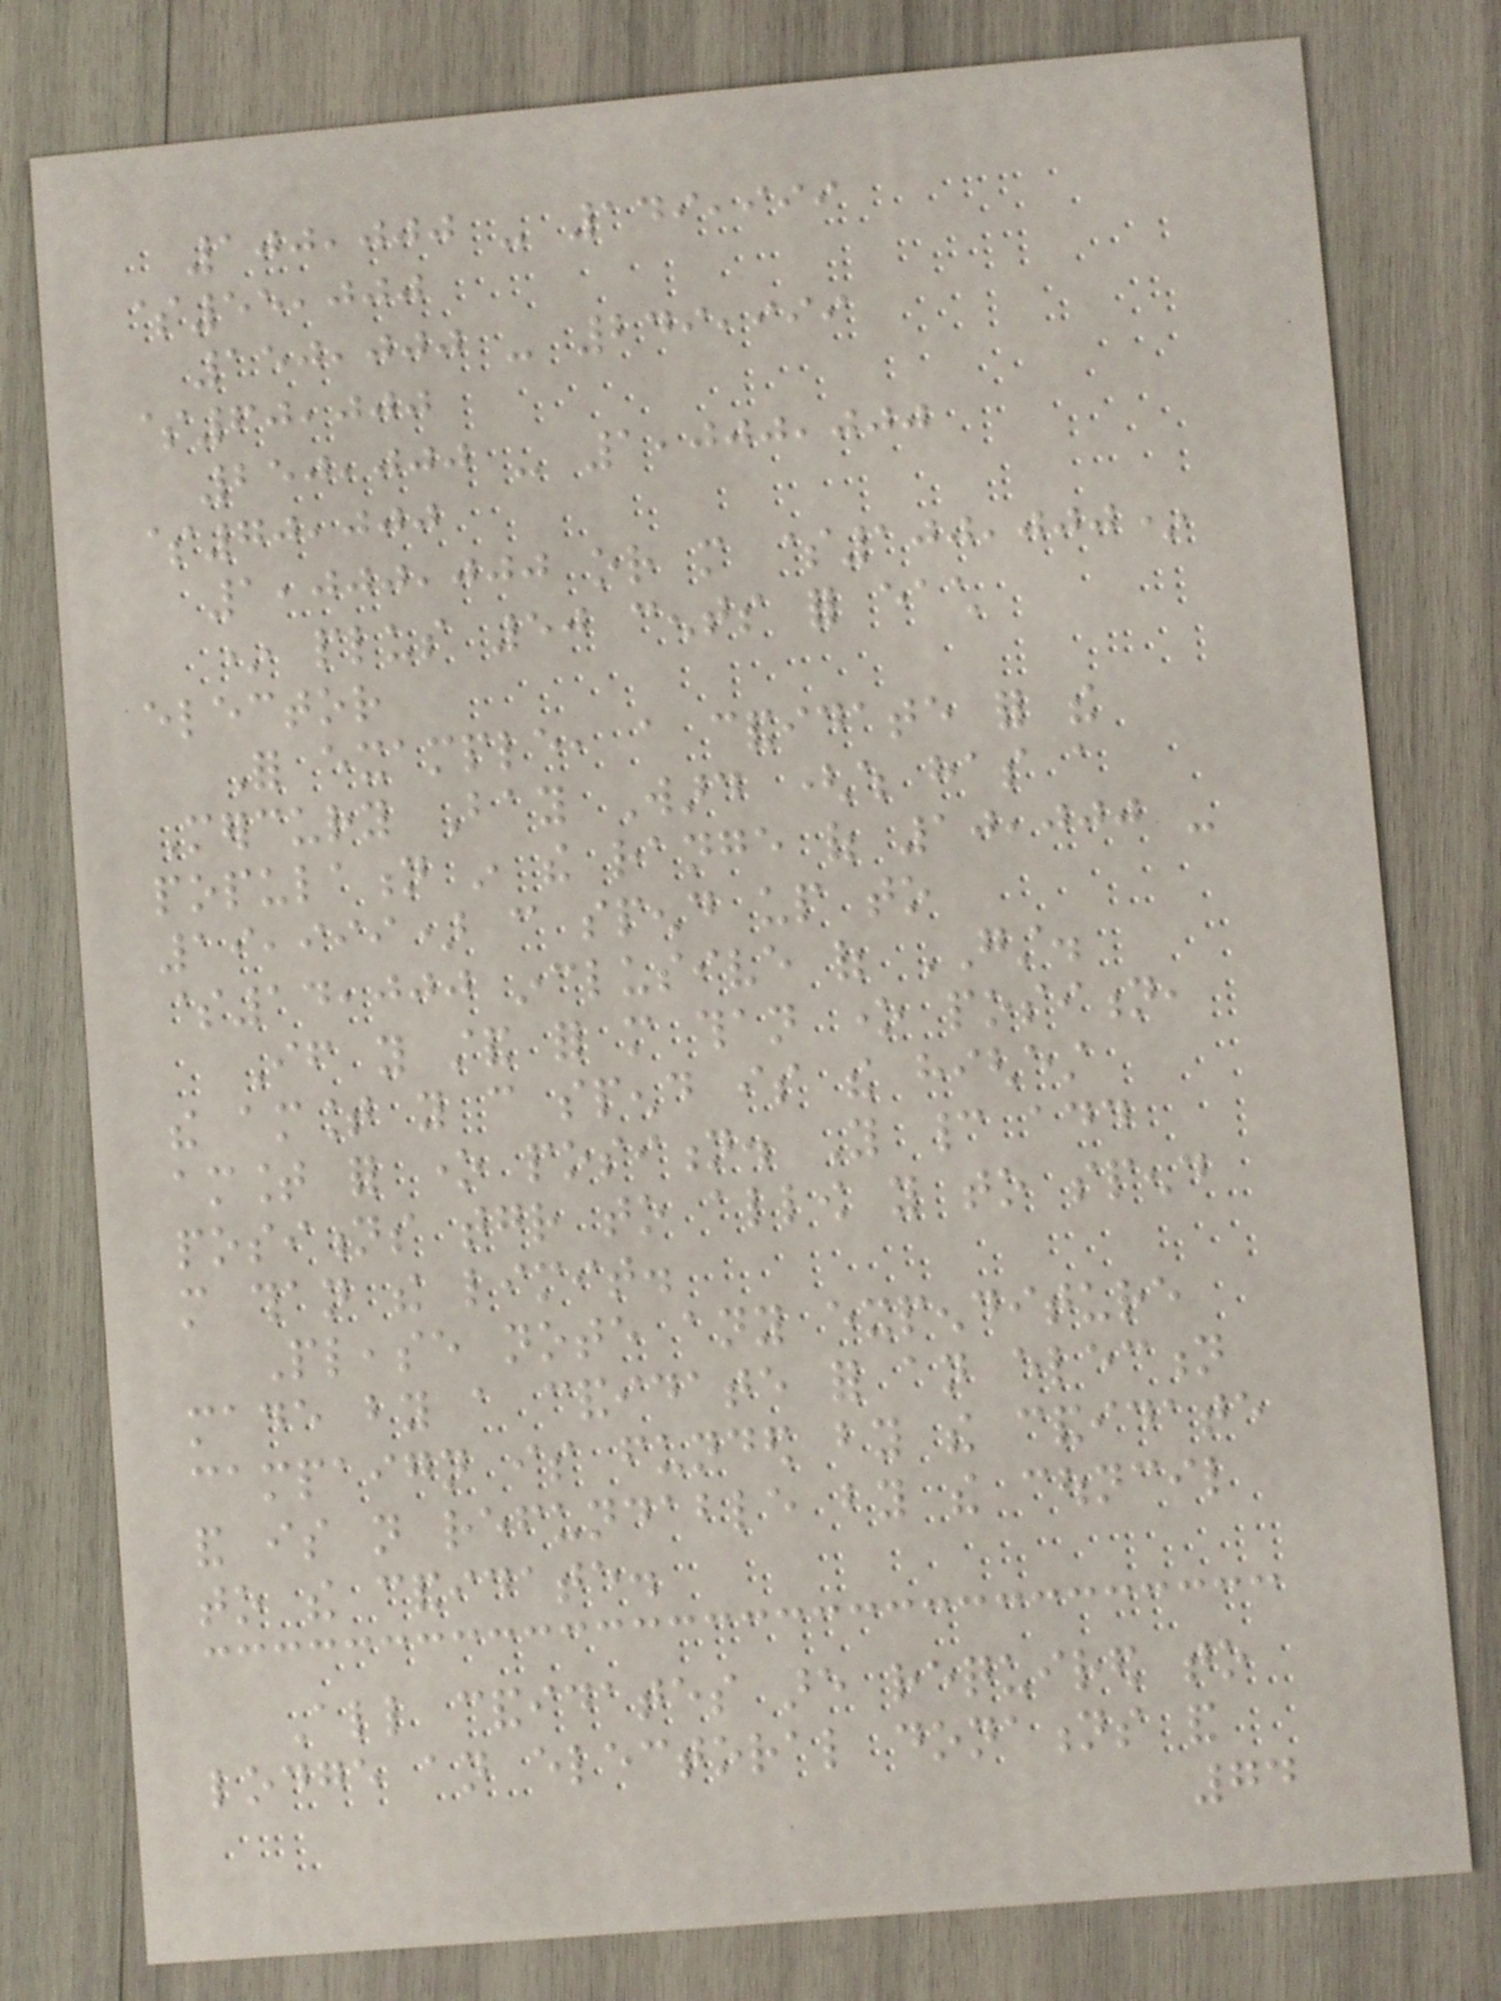100,000 - 149,999
$55,000
150,000 - 249,999
$60,000
250,000 - 1,000,000
$70,000
1,000,000 or more $100,000*
* plus 50 cents for each
elector
For example, a candidate for the
Mercury Bay Ward (which has a
population in the range of 10,000 -
19,999) can spend up to
$14,000 inclusive of GST.
If you stand for more than one position,
the amount you can spend is the highest
amount for one position. You cannot add
positions together to allow you to spend
more than the limit.
Please note any expenditure
made by a candidate for an election
campaign is funded by the candidate
and is not refundable by the council
to the candidate.
All candidates are required to
lodge an electoral donations and
74
